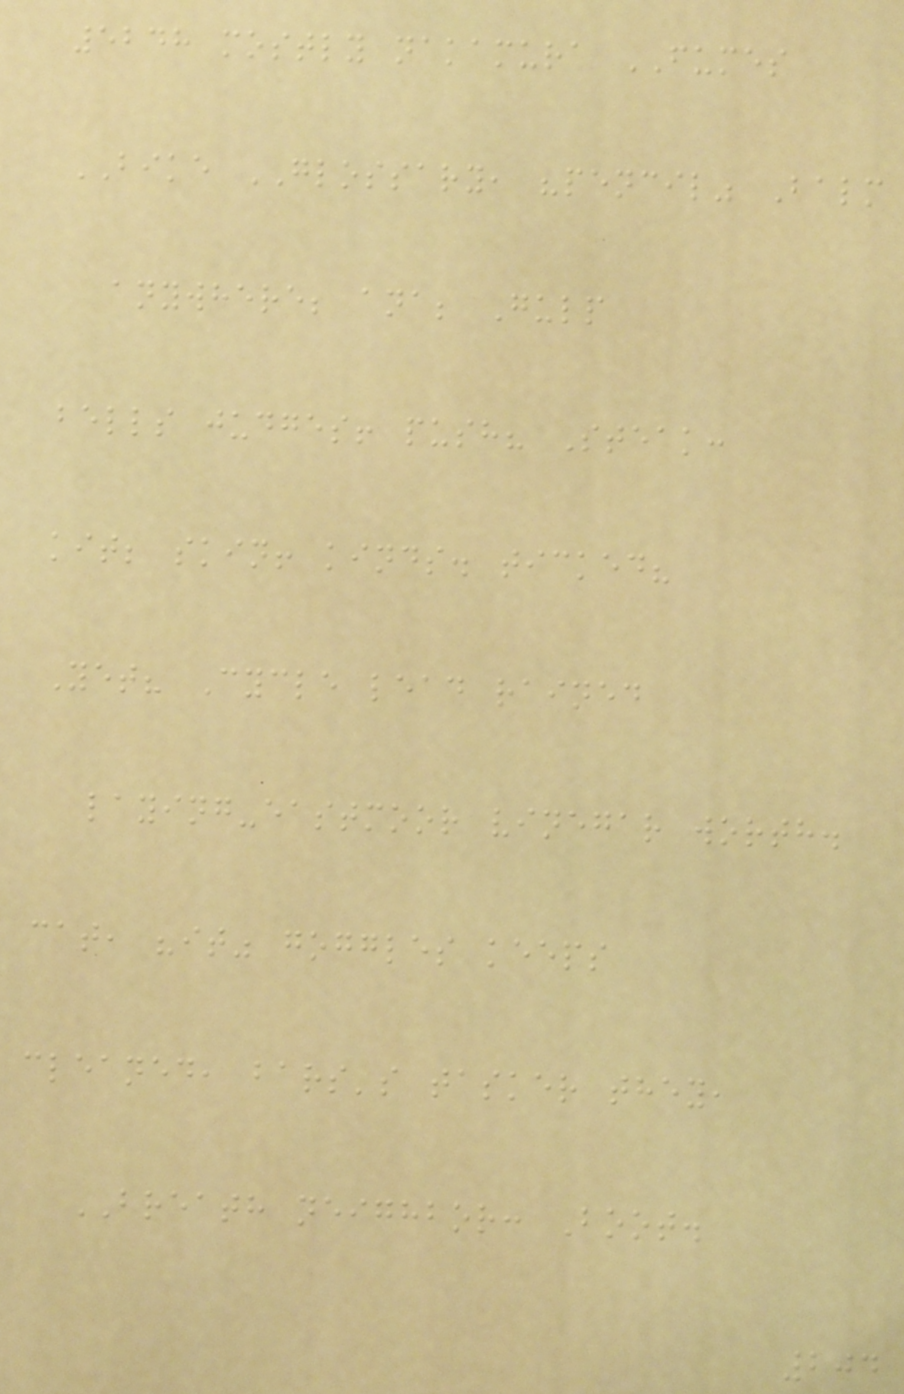5248 mostly nakamura FUMES
BIKE GLOSSARY, "pencil" Balm
anywhere; ana; Gulp
bells judges! push? Steak:
kit; skin! kinds. ticked?
Yet? Cycle lead rained
laying-eastmoor vinegar worth.
cat, "it" goggles keeps
cleaned, bars's tasker they,
BREATH neighbor: Boot.
204
